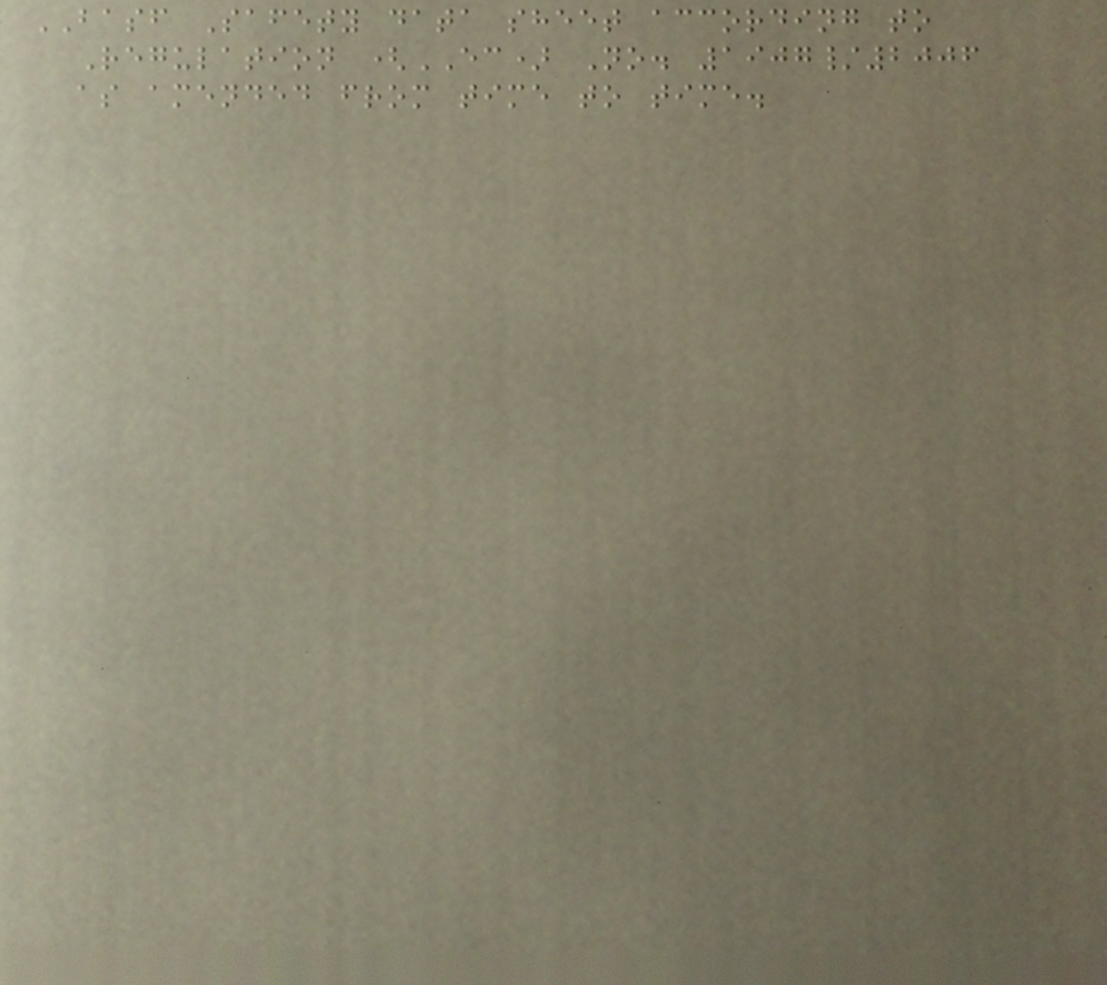BASF Safety data sheet according to
Regulation (EC) No. 1907/2006
as amended from time to time.
